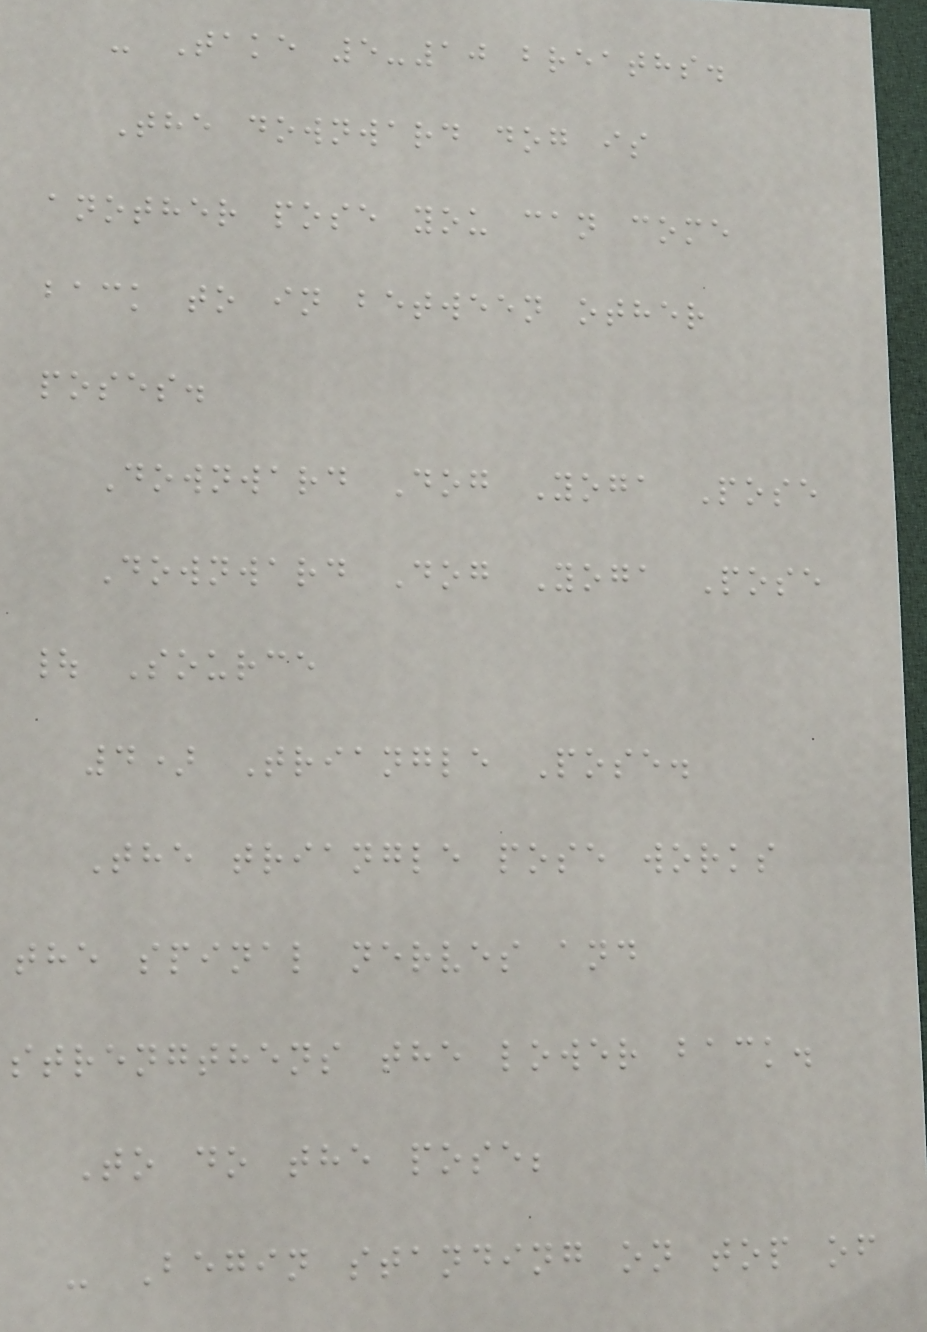- Take 5-10 breaths.
The downward dog is
another pose you can come
back to in between other
poses.
Downward Dog Yoga Pose
Downward Dog Yoga Pose
| Source
4) Triangle Pose.
The triangle pose works
the spinal nerves and
strengthens the lower back.
To do the pose;
- Begin standing on top of
